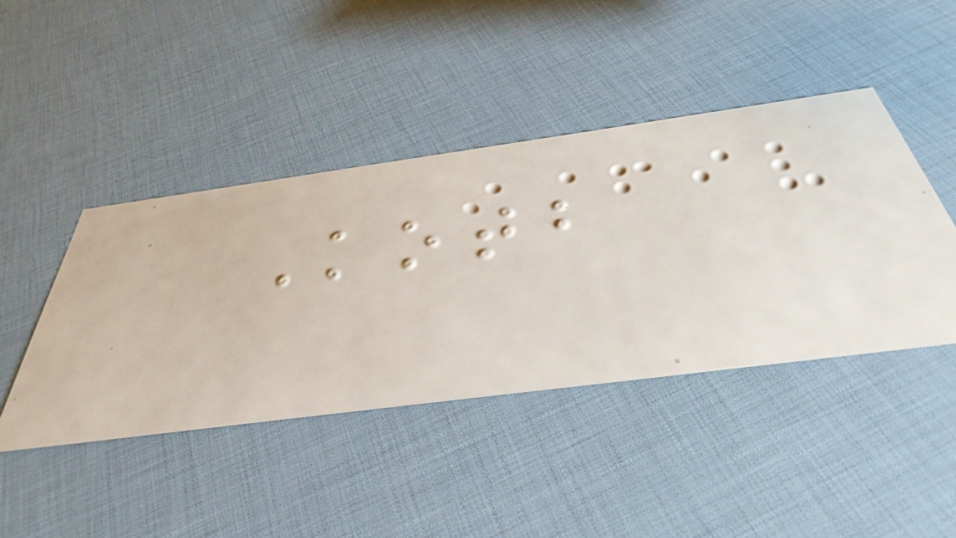Kotb
